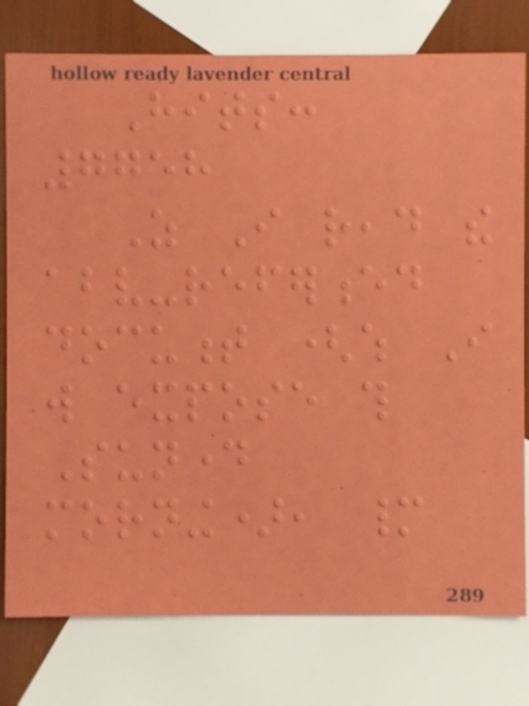Hits:
7758
As I read the
above-referenced
document (which I
will expose this
Sunday
morning), many
